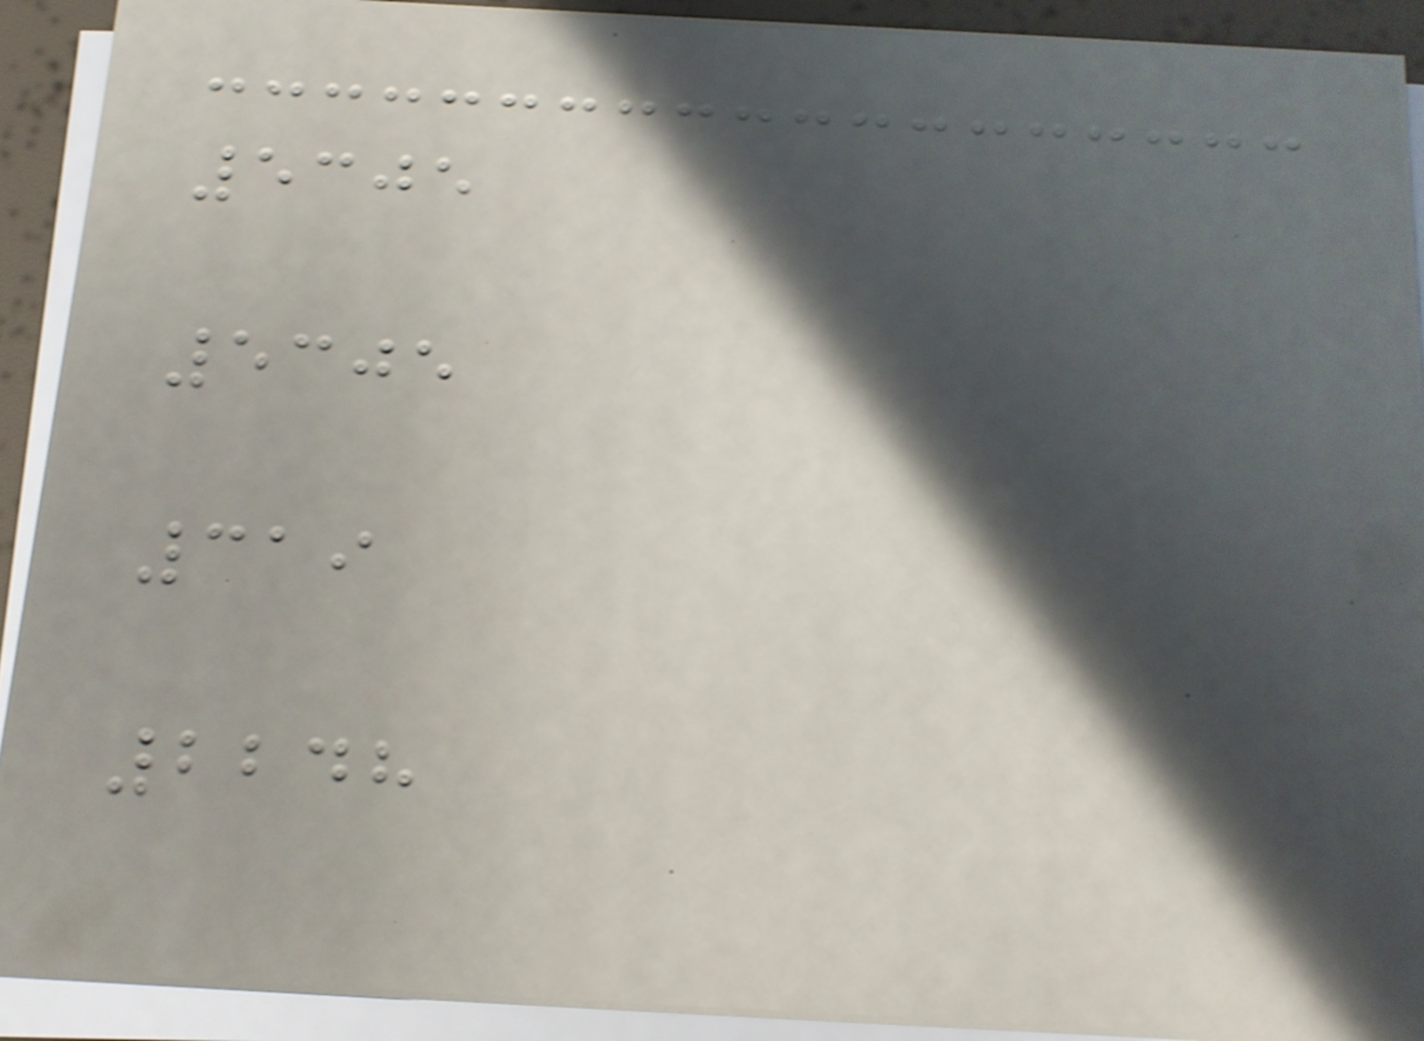5305
5305
319
2248
